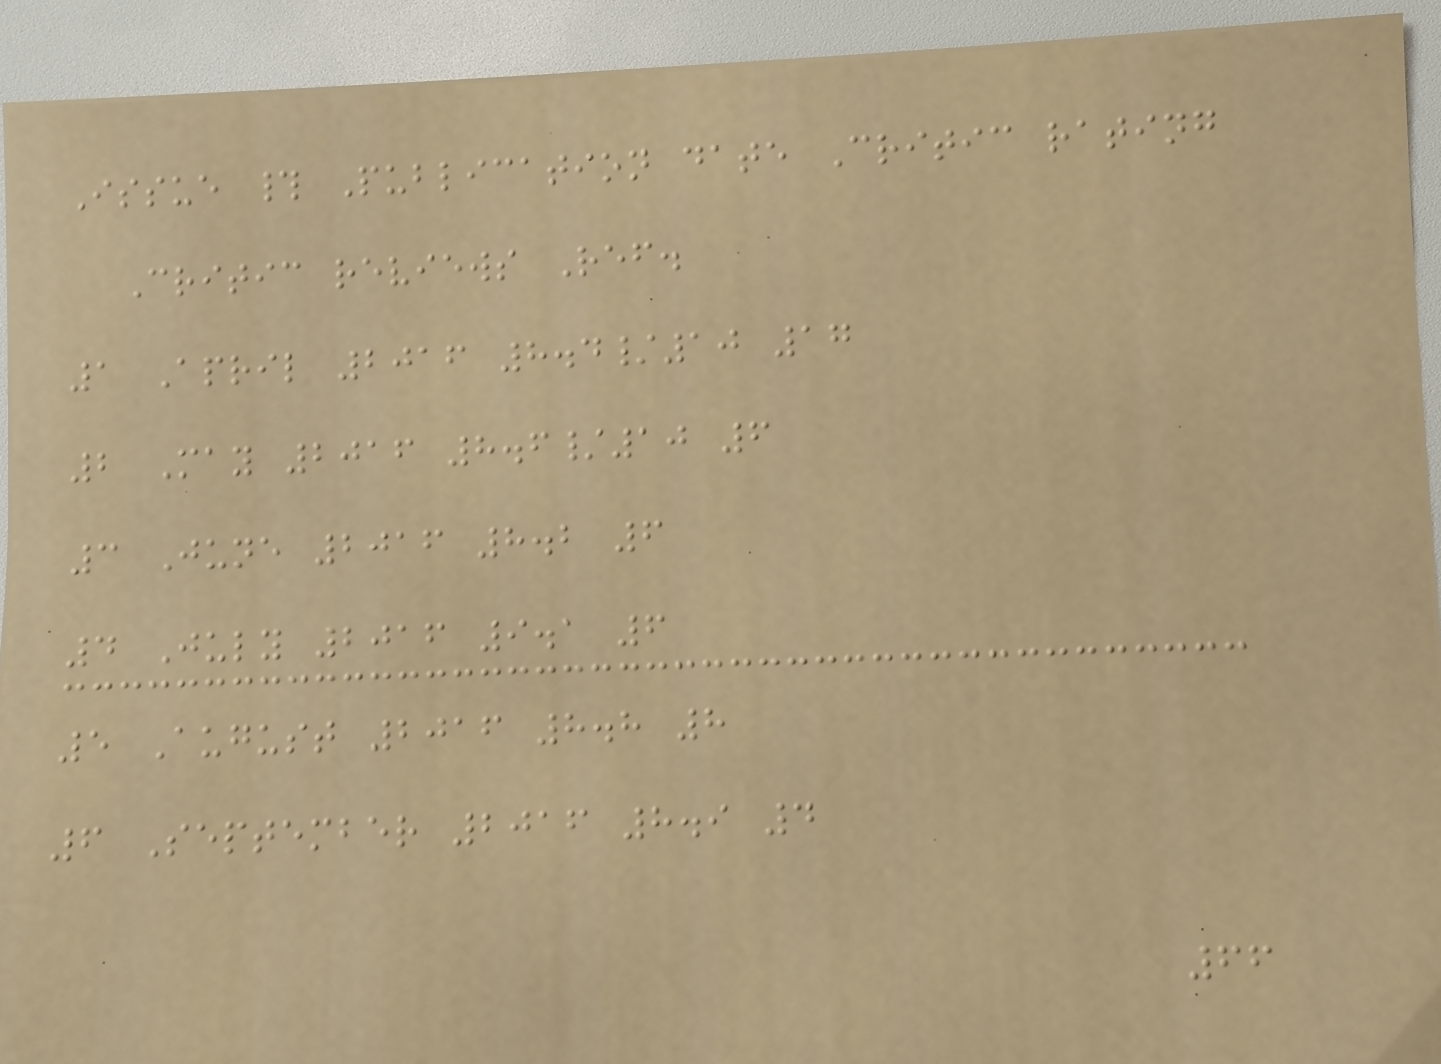Issue # Publication date Critic rating
Critic reviews Ref.
1 April 2016 8.4/10 17
2 May 2016 8.6/10 6
3 June 2016 8.2 6
4 July 2016 9.1 6
5 August 2016 8.8 8
6 September 2016 8.9 4
66
